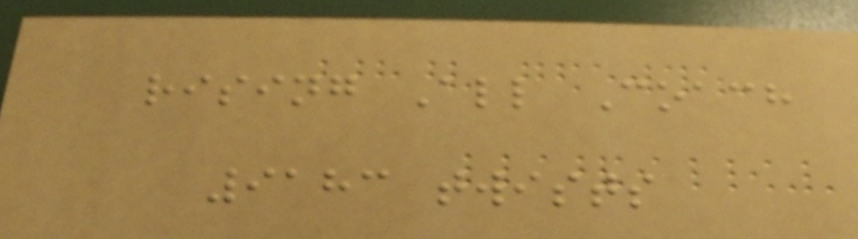rising All Coach
9183 twists
